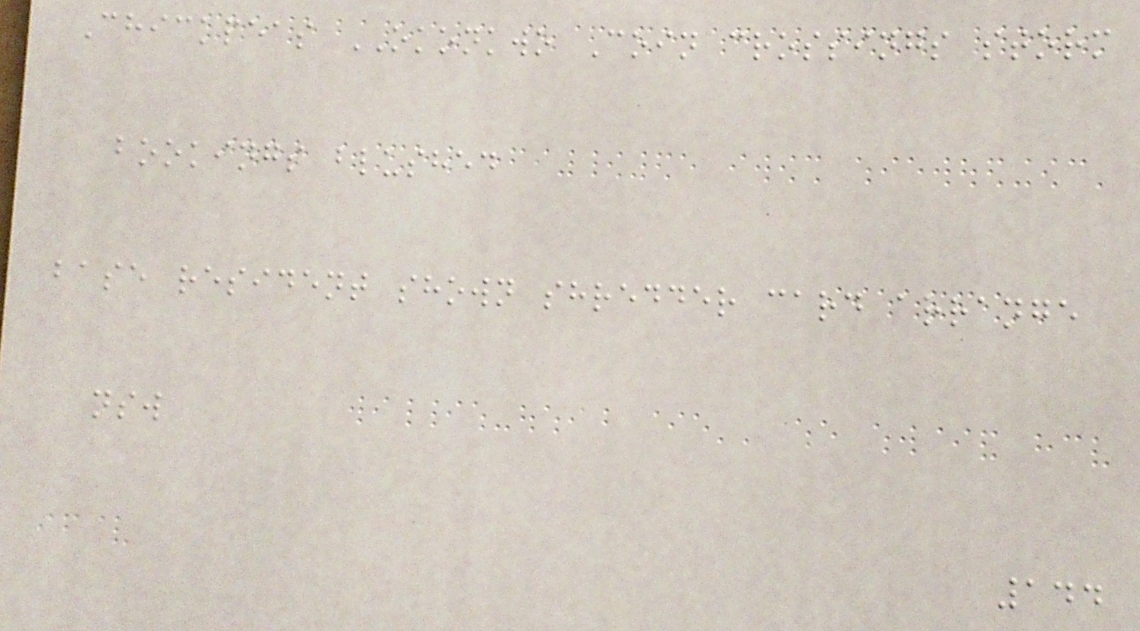Chickpeas OKONKWO Coin crossings storm
bookings blushed
base resident shown shredder card arrange
nsw
144
